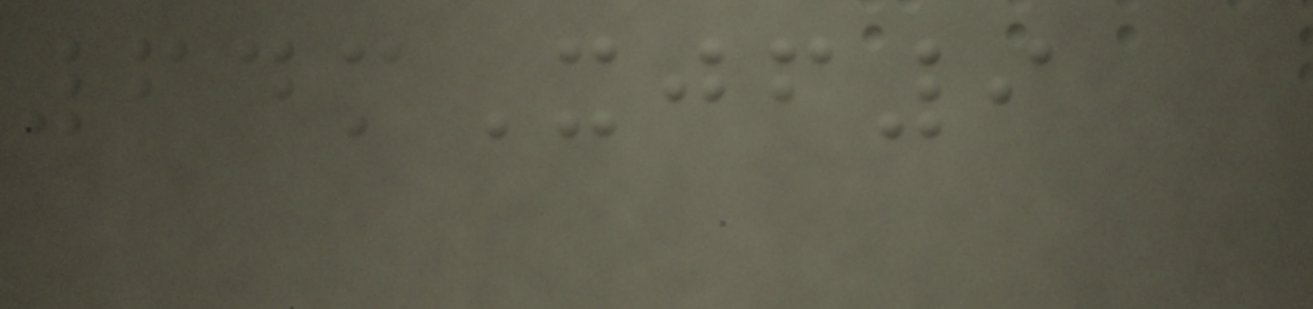64mXjf9
